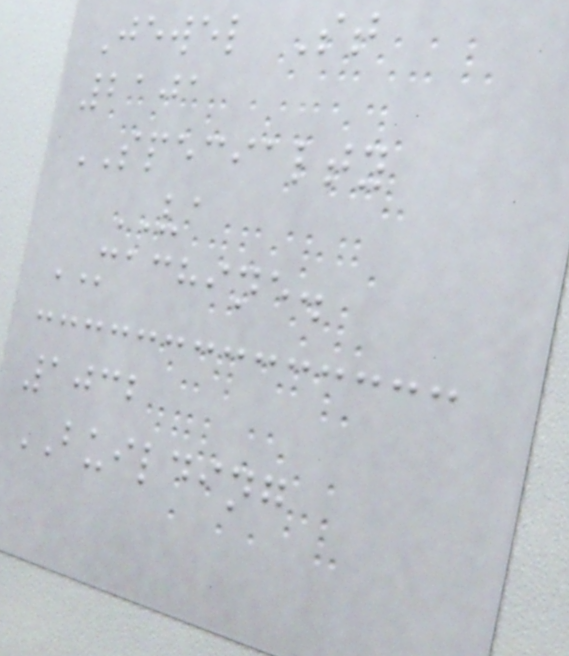Jewel St
2101
SPECIALTY
VA
MACHINE.
1032
BUILDING
